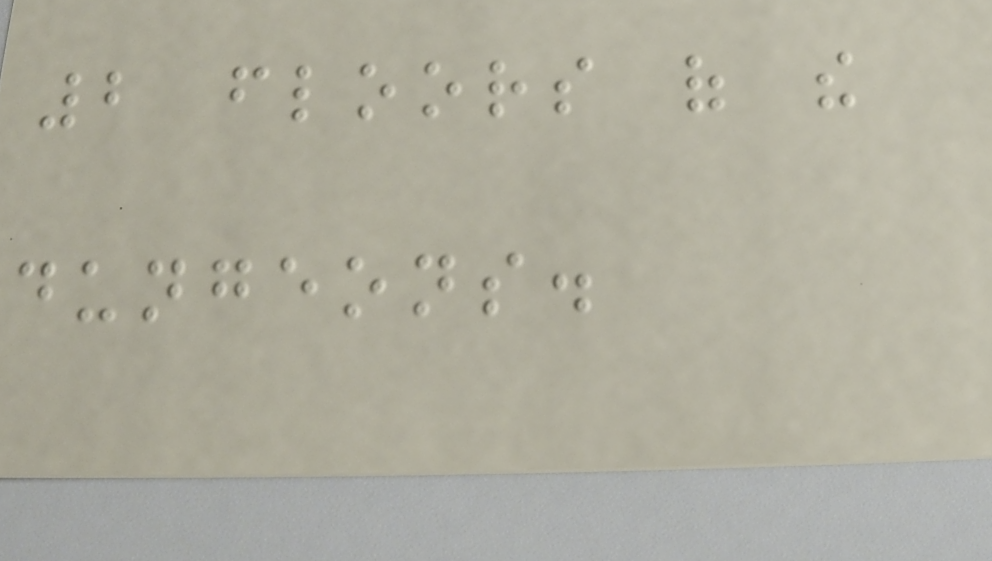2 floors of the
dungeons.
